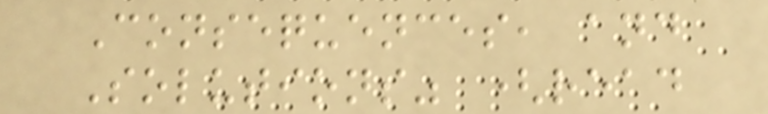Consequences, and
Solutions" (read
